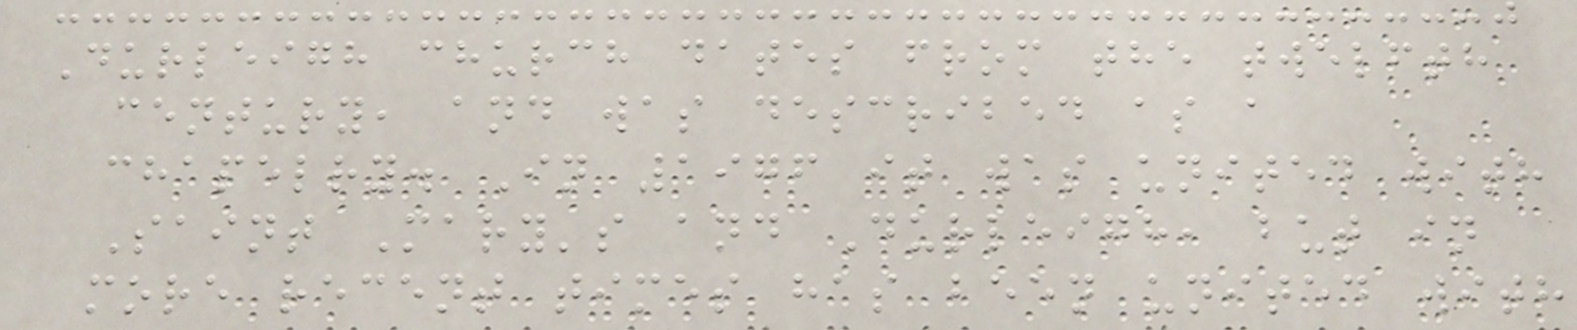Durleigh church dates from the twelfth
century, and was described as a
chapelry. In 1976 it was united with
Saint Mary's and Durleigh, but in
more recent times has been united with
